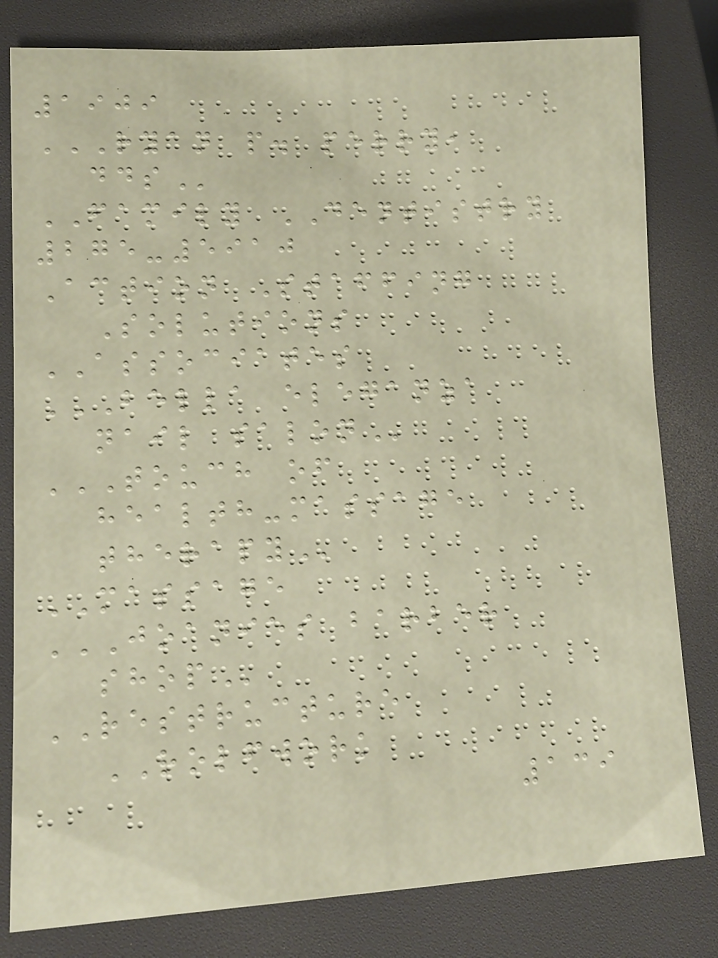1909
RYAN P. PERRY,
DDS
FAMILY DENTISTRY
275-5910
Action Staffing
Solutions
ASSOCIATES
BELLA ELEGANZA
NAIL SALON
TOUCH OF
HEALTH-MASSAGE
THERAPY
MASSAGE
JOANIES BARBER
SHOP
RESTRUCTURE
ROLFWORK
139
